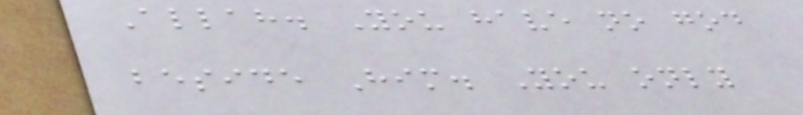Allah. You have no god
beside Him. You only
